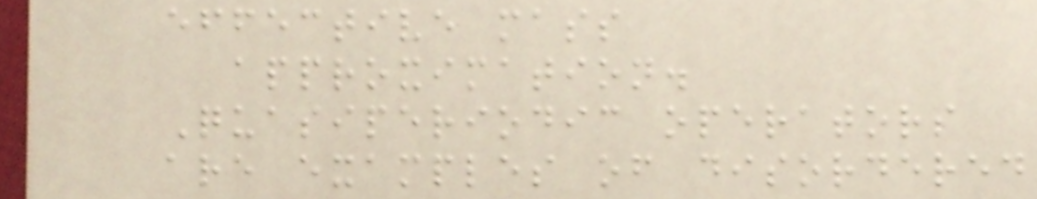effective mass
approximation.
Quasiperiodic operators
are examples of disordered
